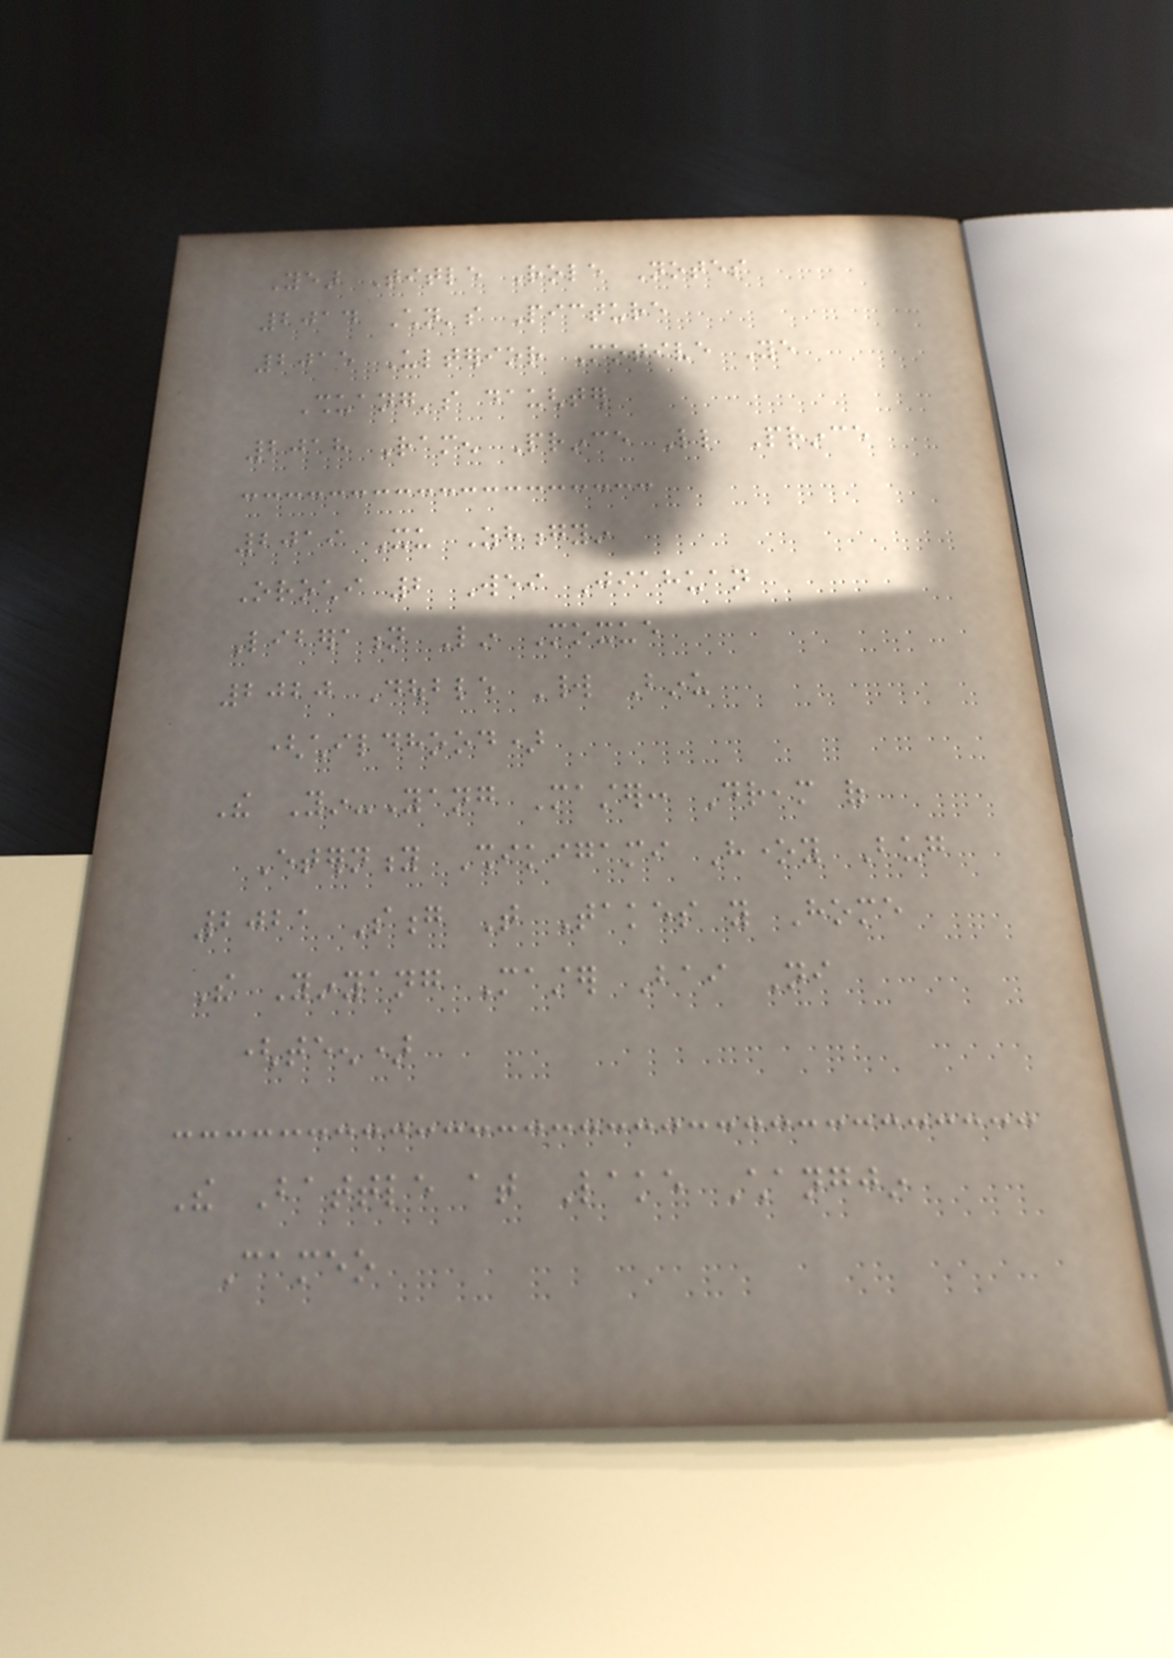Year Title Role Notes
2014 Children's Picture
2015 Ulterior Motive Ye
Shuang's daughter
2018 Ramen Prince Little Prince
2019 Xu Zhongyin
Orochi 2 Wei Jiahuan
Liberation Lin Moxue
2020 Double World Binu
(childhood)
The Yin-Yang Master: Dream of
Eternity Shikigami Honey Bug
2021 Song That Takes you Home
The Yinyang Master Bai Ni
(teen)
The Battle at Lake Changjin
Cameo
